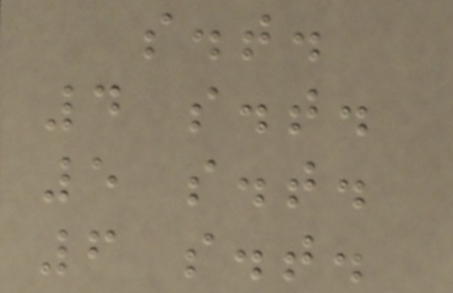s.t.
4 s.t.
5 s.t.
6 s.t.
